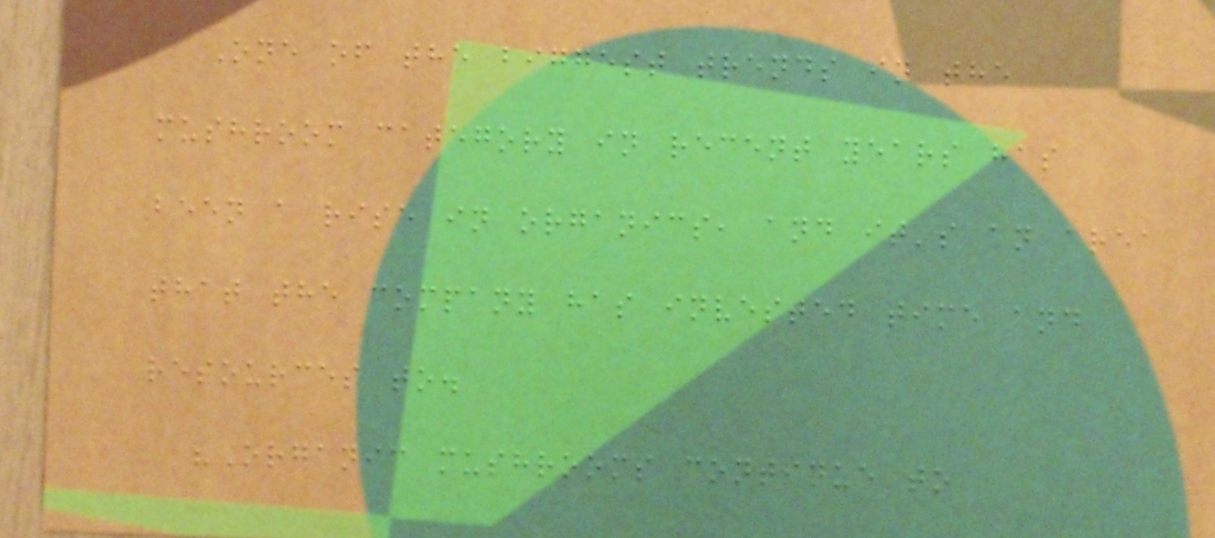One of the biggest trends in the
mushroom category in recent years has
been a rise in organics, and it's an area
that the company has invested time and
resources to.
"Organic mushrooms continue to
